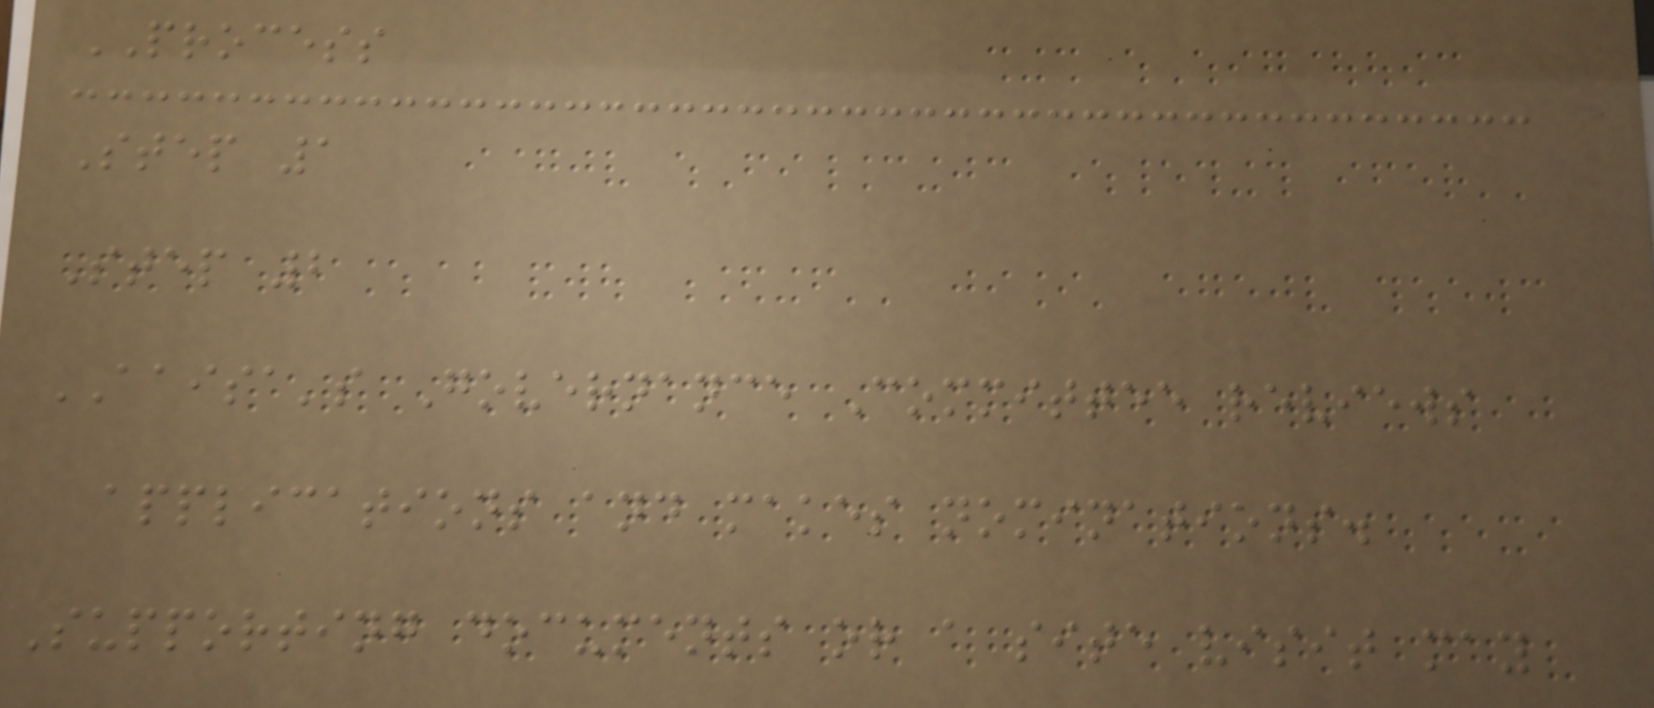PROCESS
Step 1
Step 2
AAISA's Governance Committee reviews
applications and makes nominations.
Supporting documents or a site visit may
